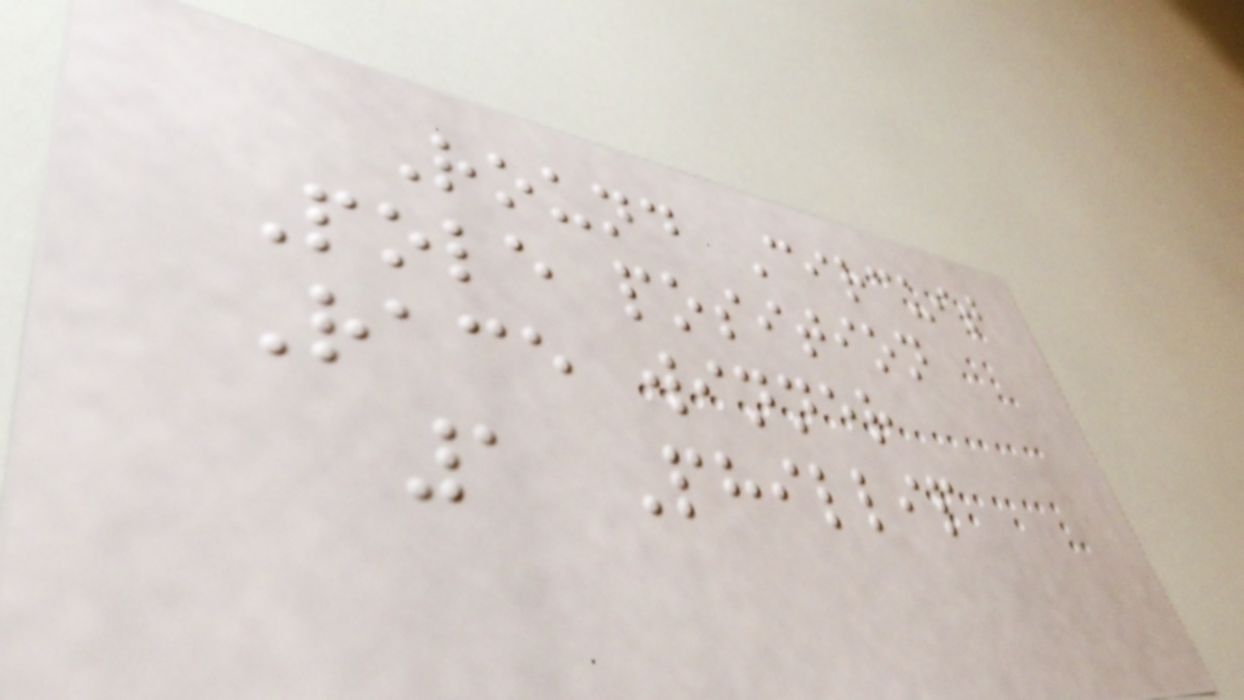Round Circuit
Pole position
Race winner
1 Phillip
